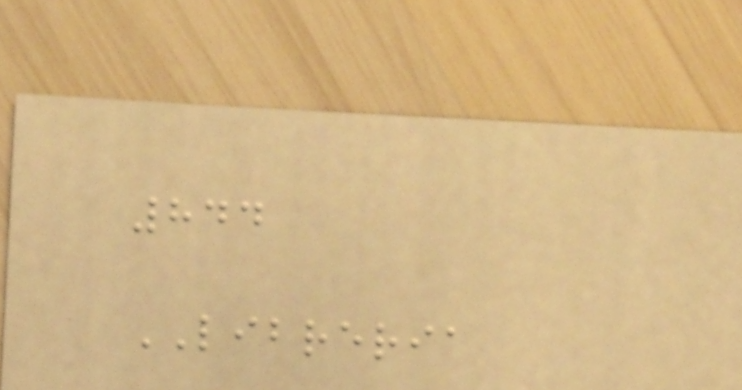844
LIBRERIA
